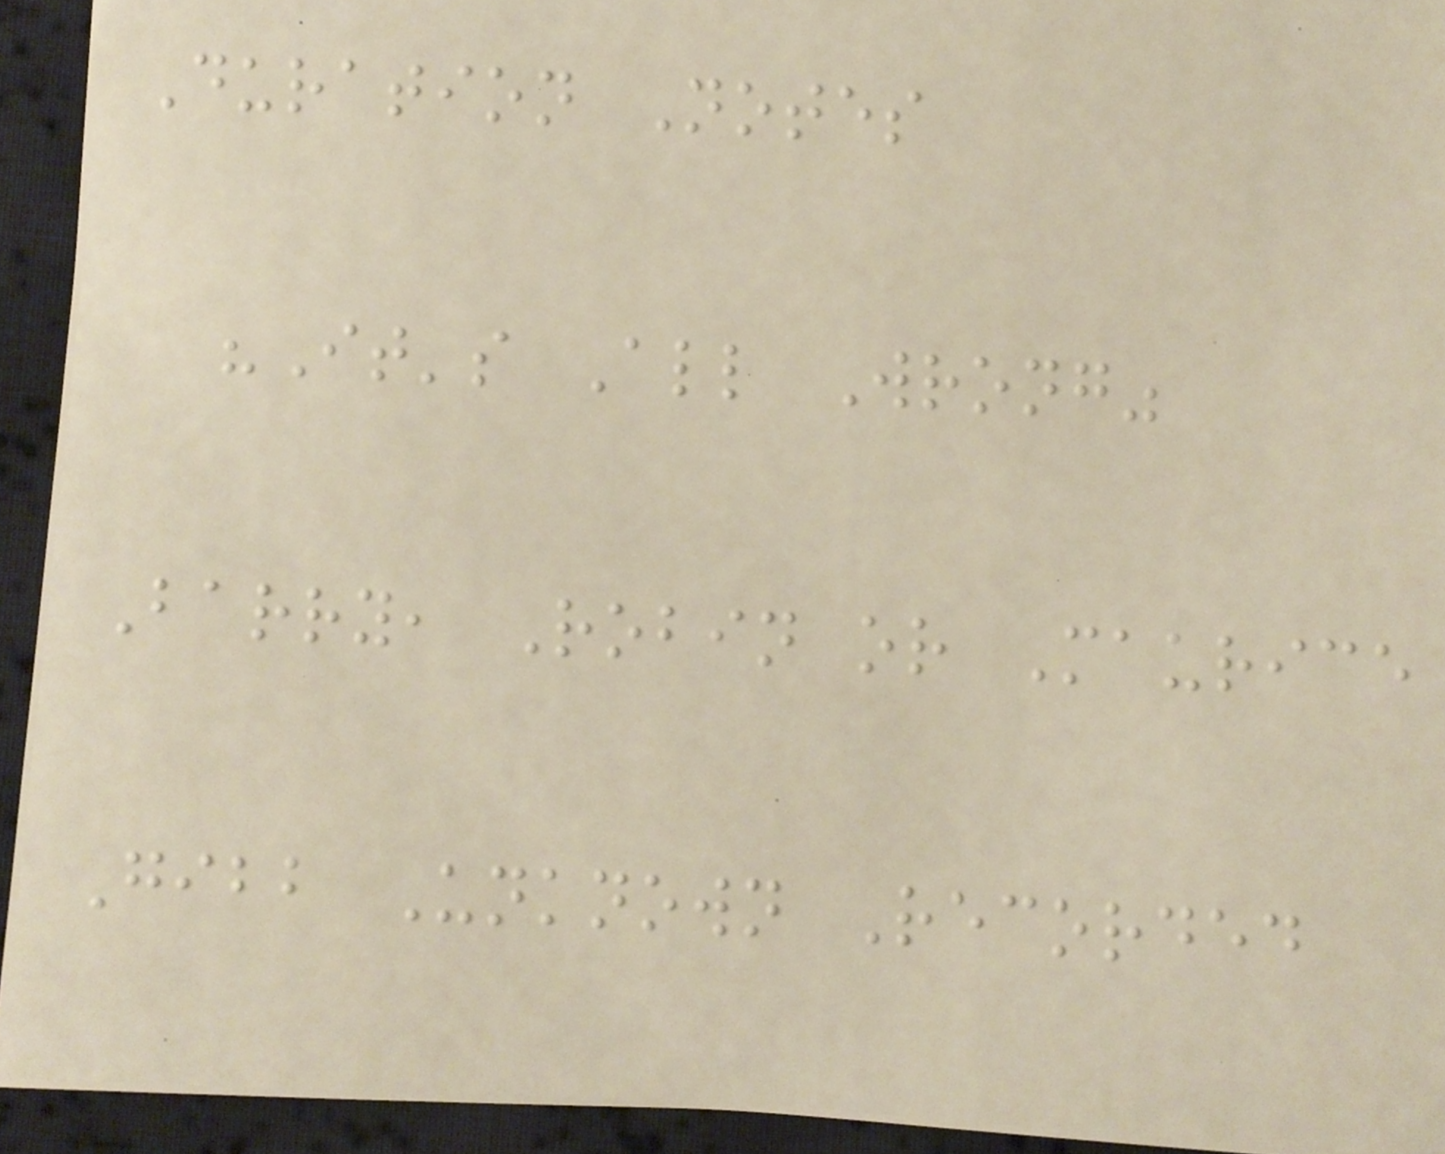Duration Notes
"It's All Wrong"
Barry, Robin or Maurice
Gibb Unknown Recorded
